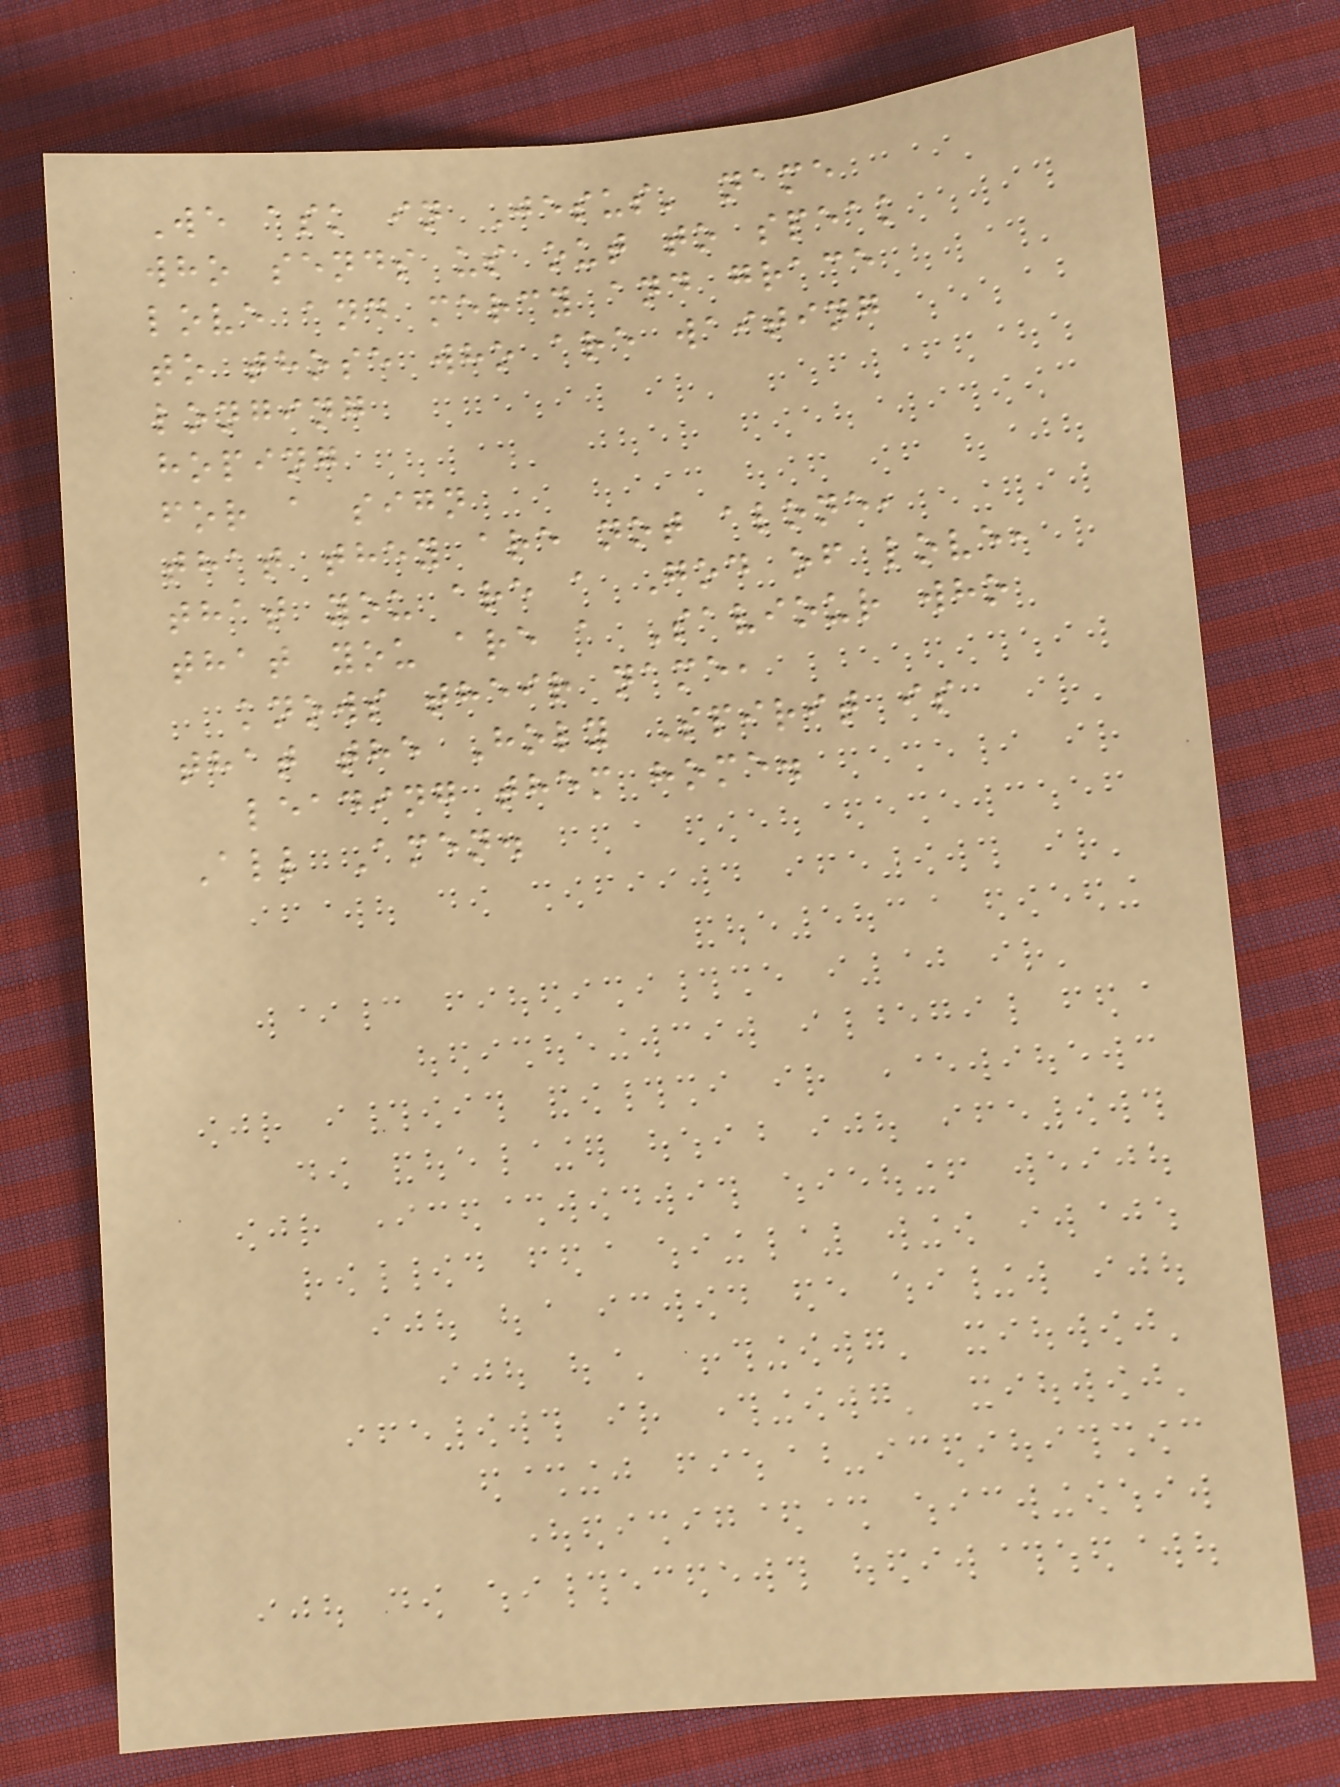We ask in Jesus' name
who sends us out to speak
love and mercy and grace
to those who are waiting
longing
hoping
for a sign
that they are not alone,
that you are a God of love,
that you are a Saviour who
knows their name,
that the Holy Spirit is
leading them home.
All Amen.
